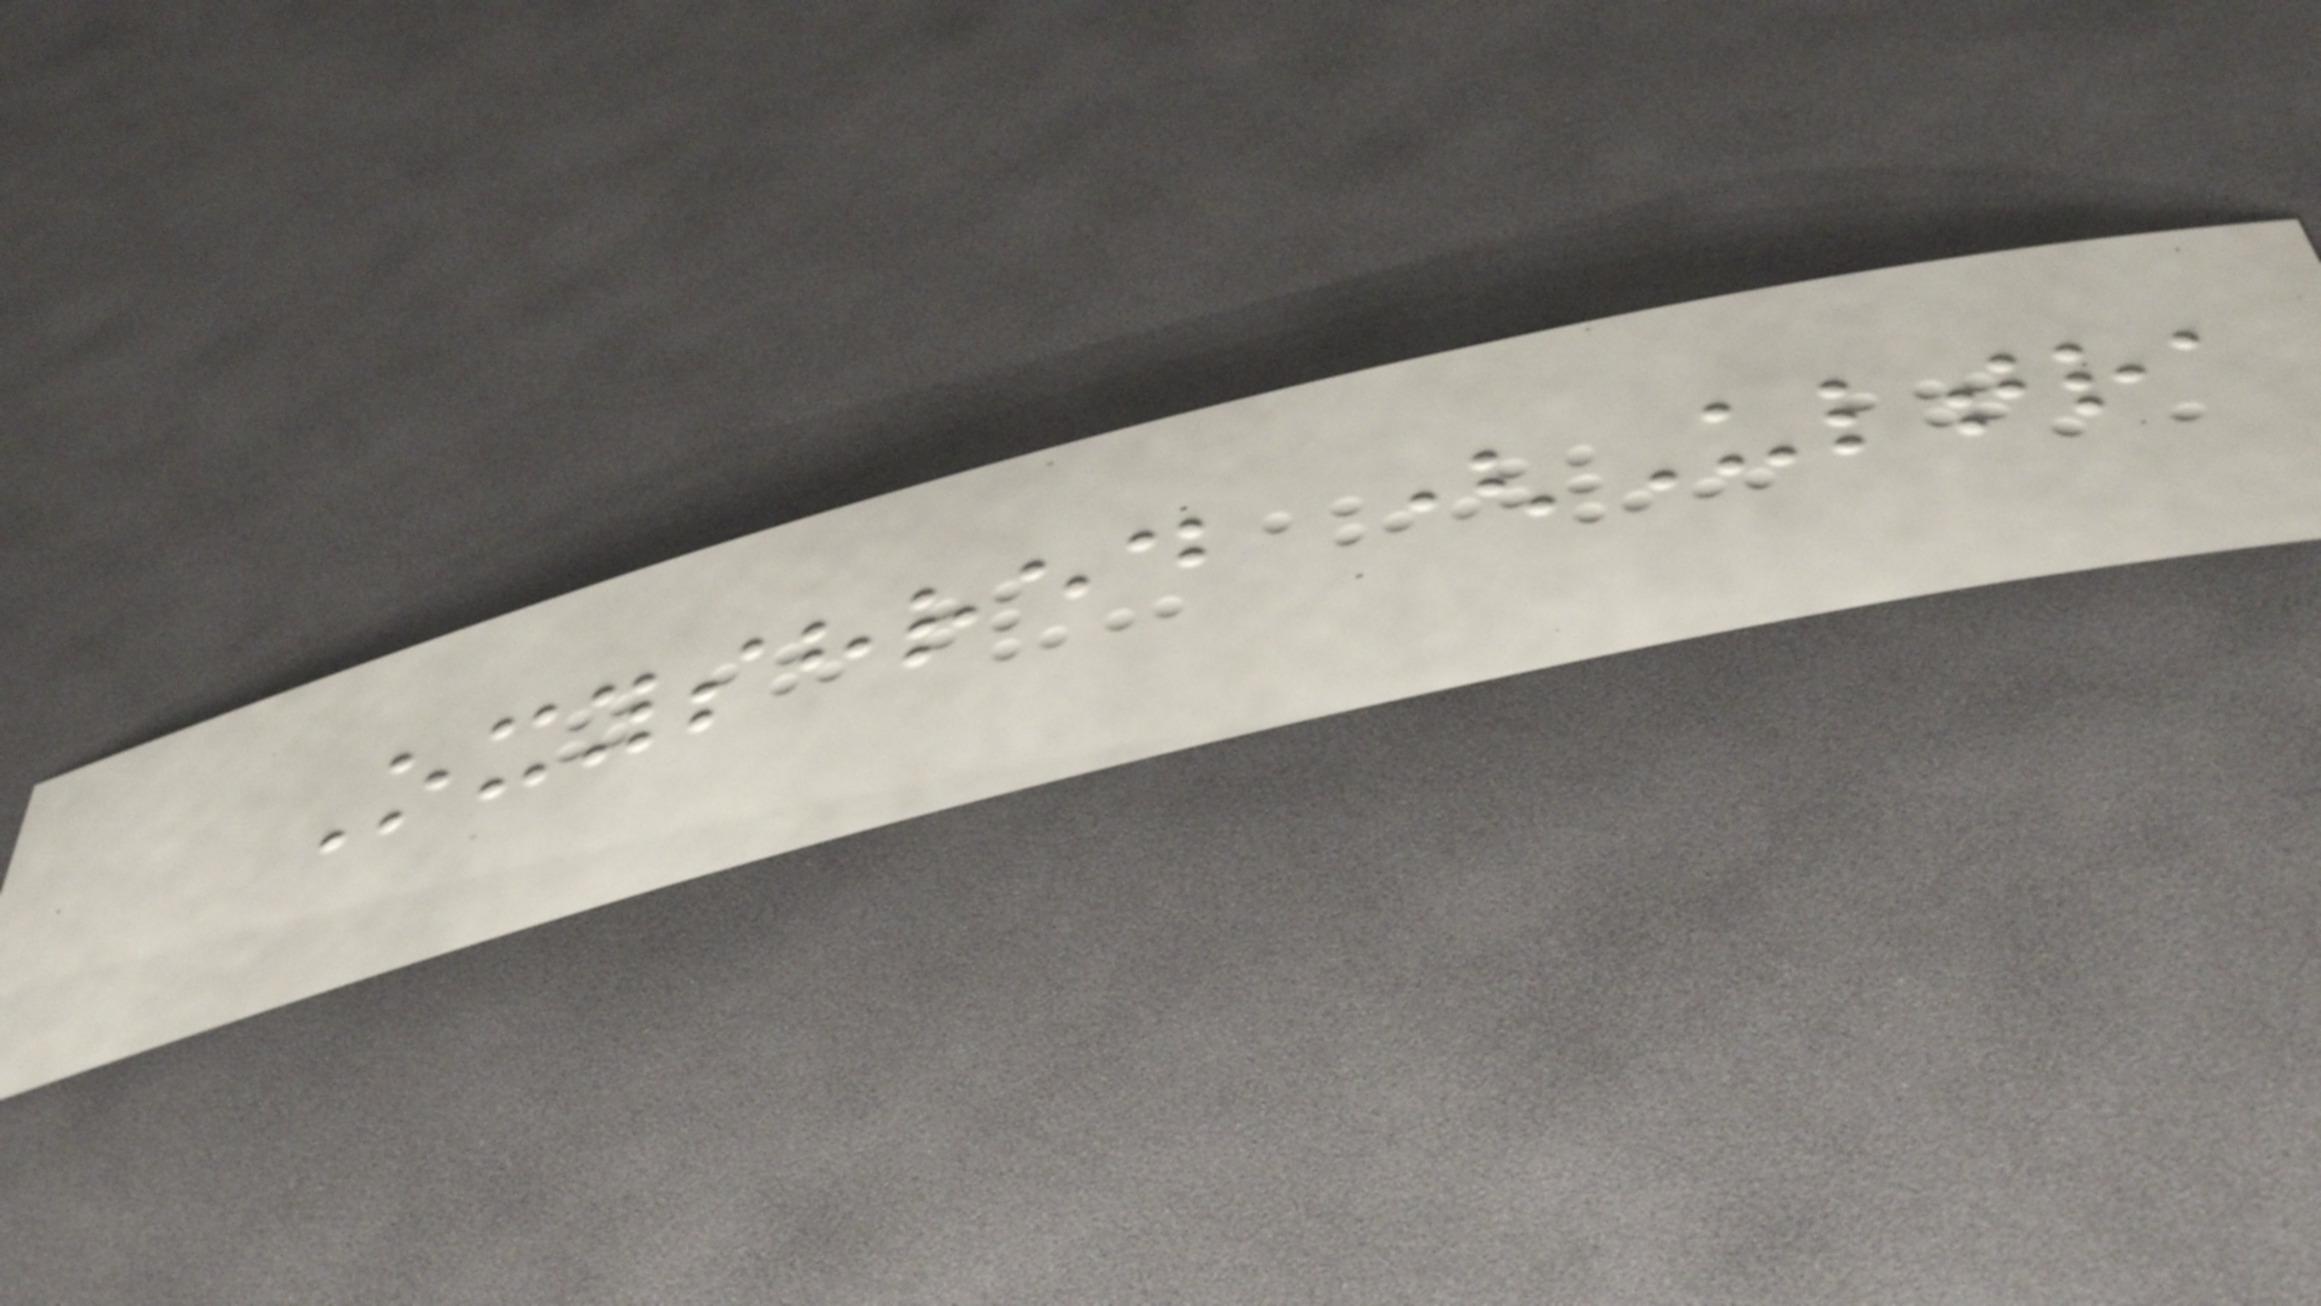Oxyshred (Ultra
